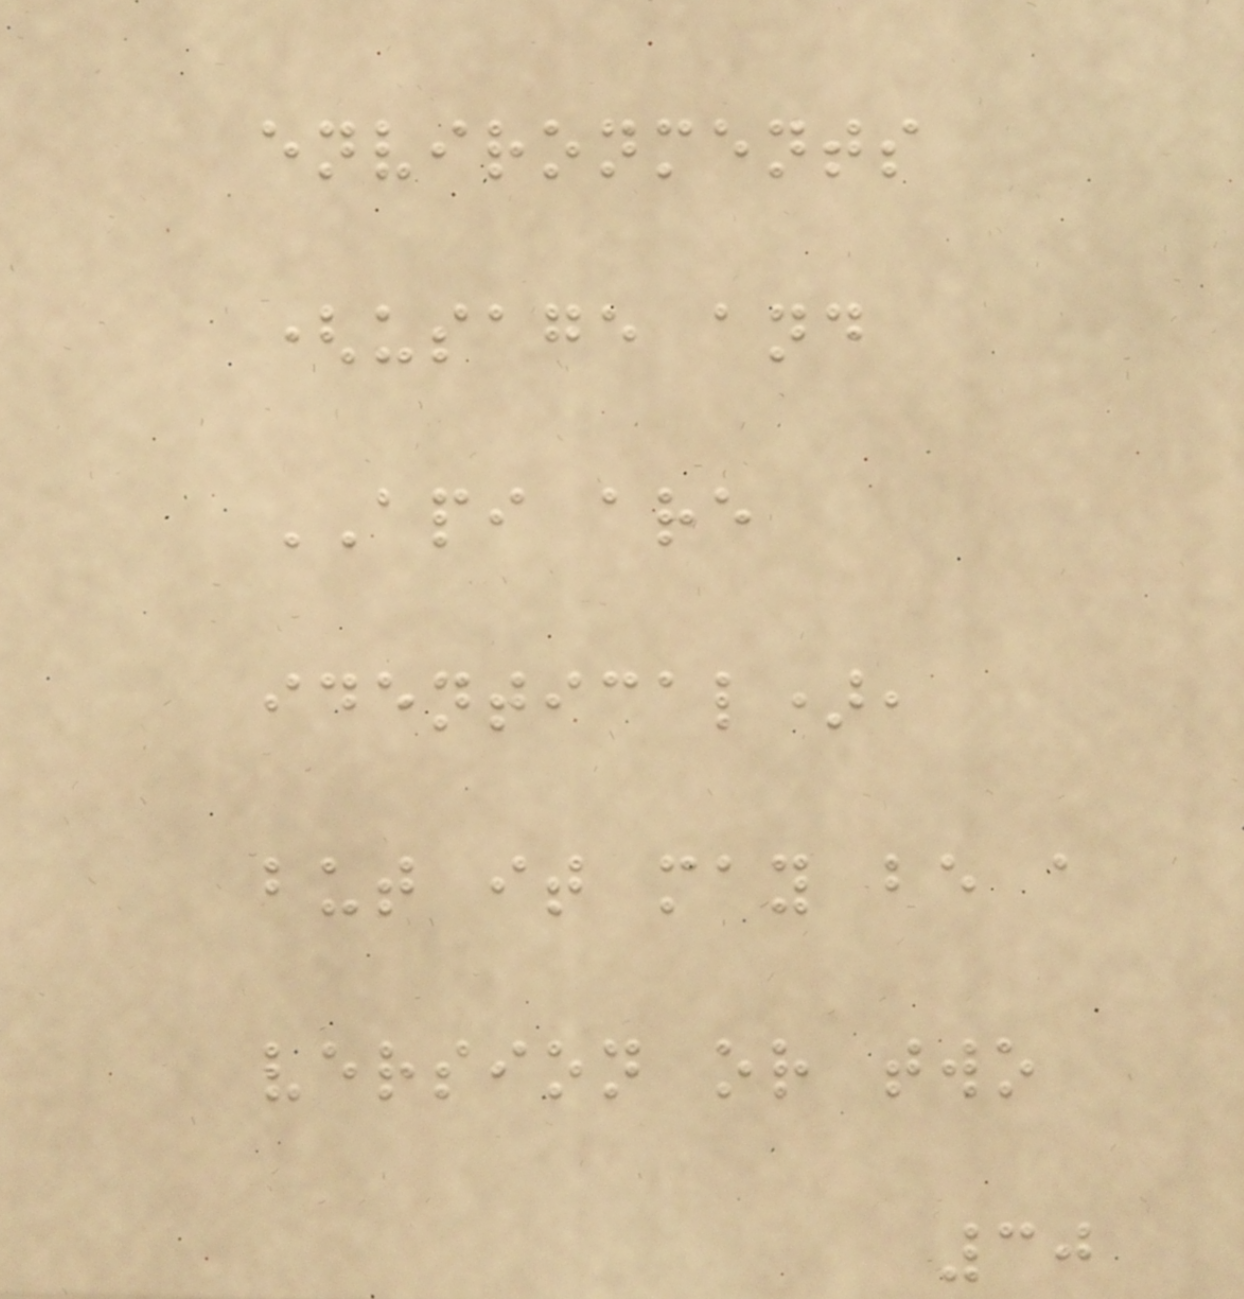environments
(usage and
API are
identical),
but it may be a
version or two
30
